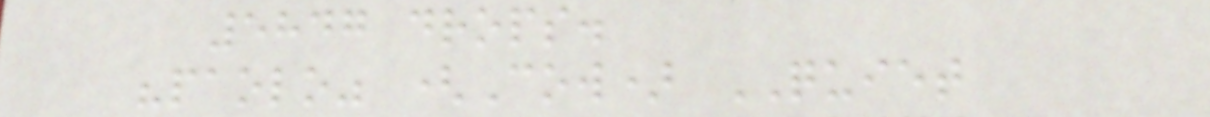5847 drops.
"paolo" (Cow) QUIET
